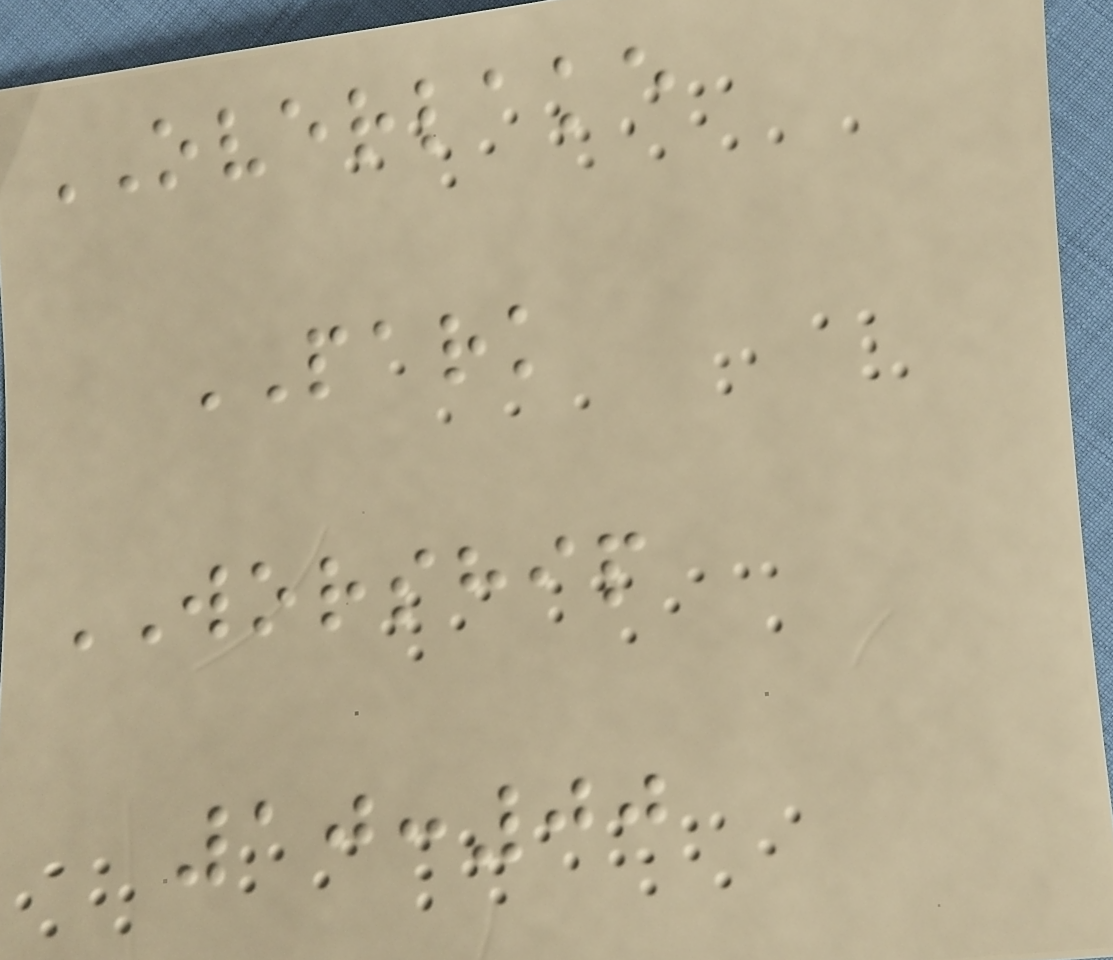OVERLAKE
PARK
WORSHIP
10:00
